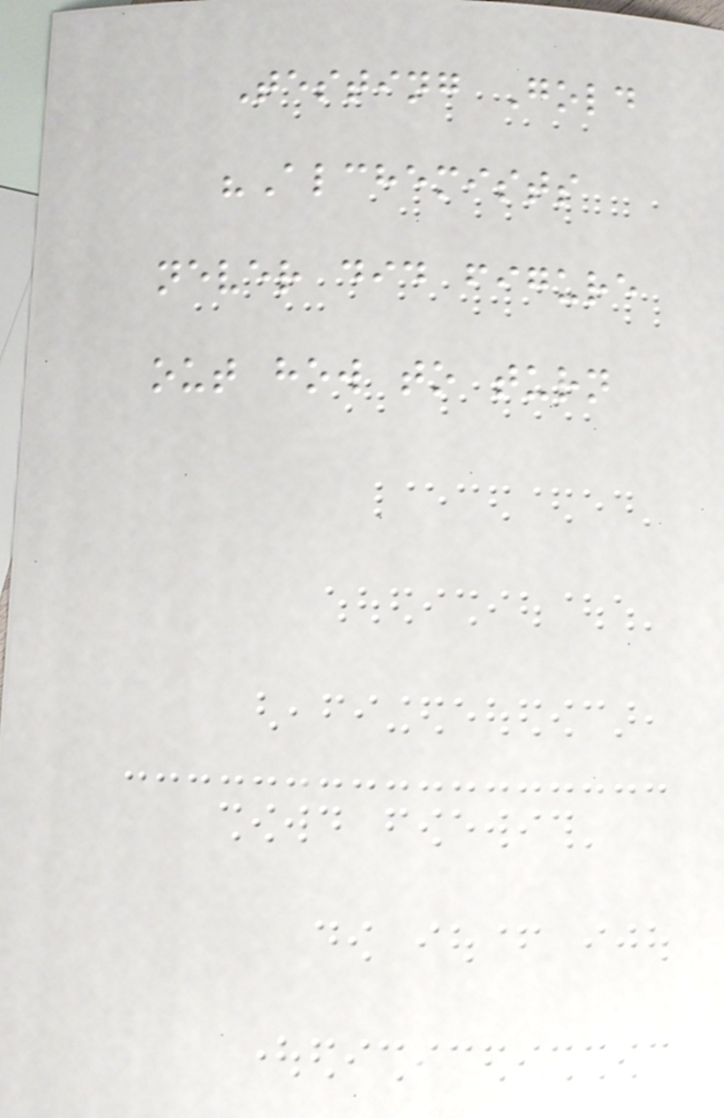Testing Gold
"Alchemists
never did figure
out how to turn
